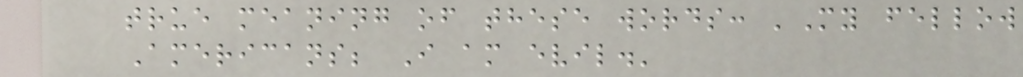true meaning of these words: 'My fellow
Americans; I am evil.'
